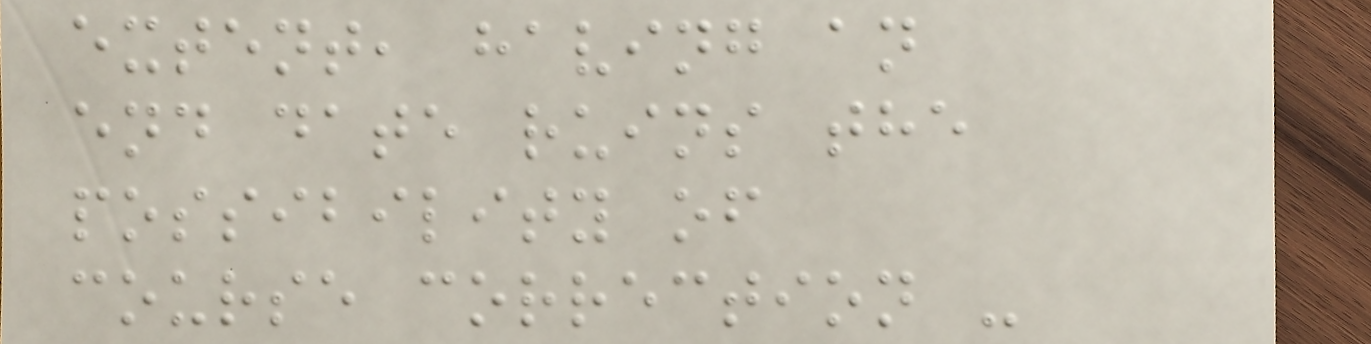extent, having an
end date ruins the
possibility of
course correction -
